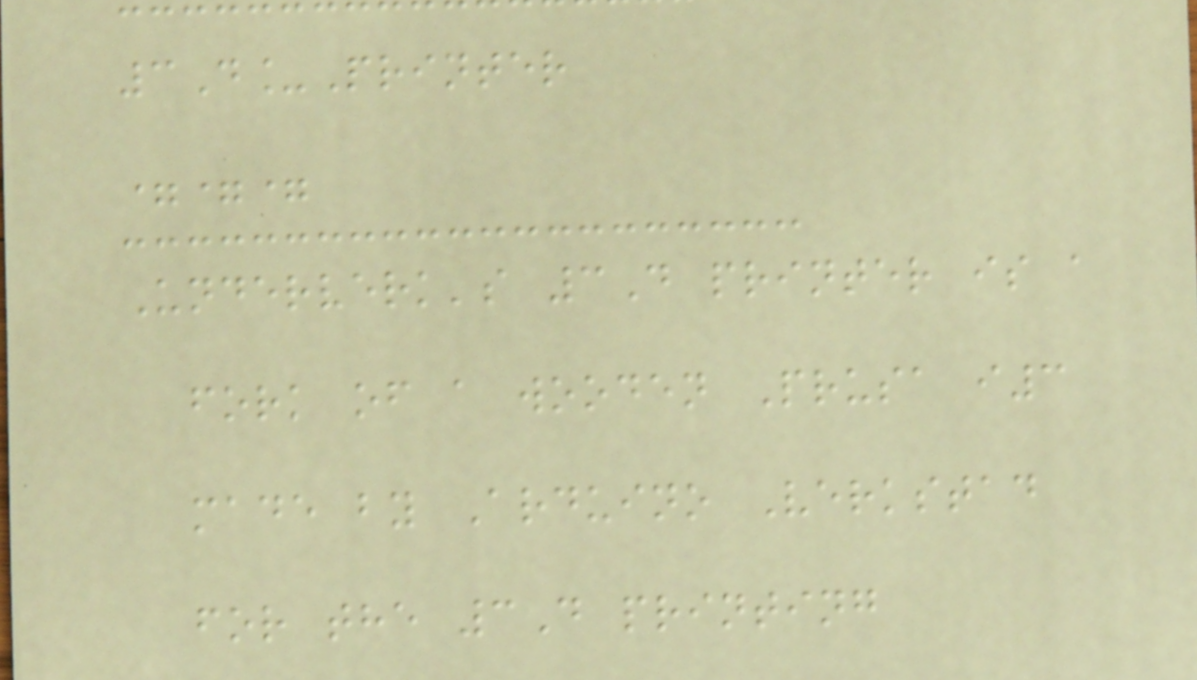3D_Printer
===
Underverk's 3D printer is a
fork of a wooden Prusa i3
made by Arduino Verkstad
for the 3D printing
